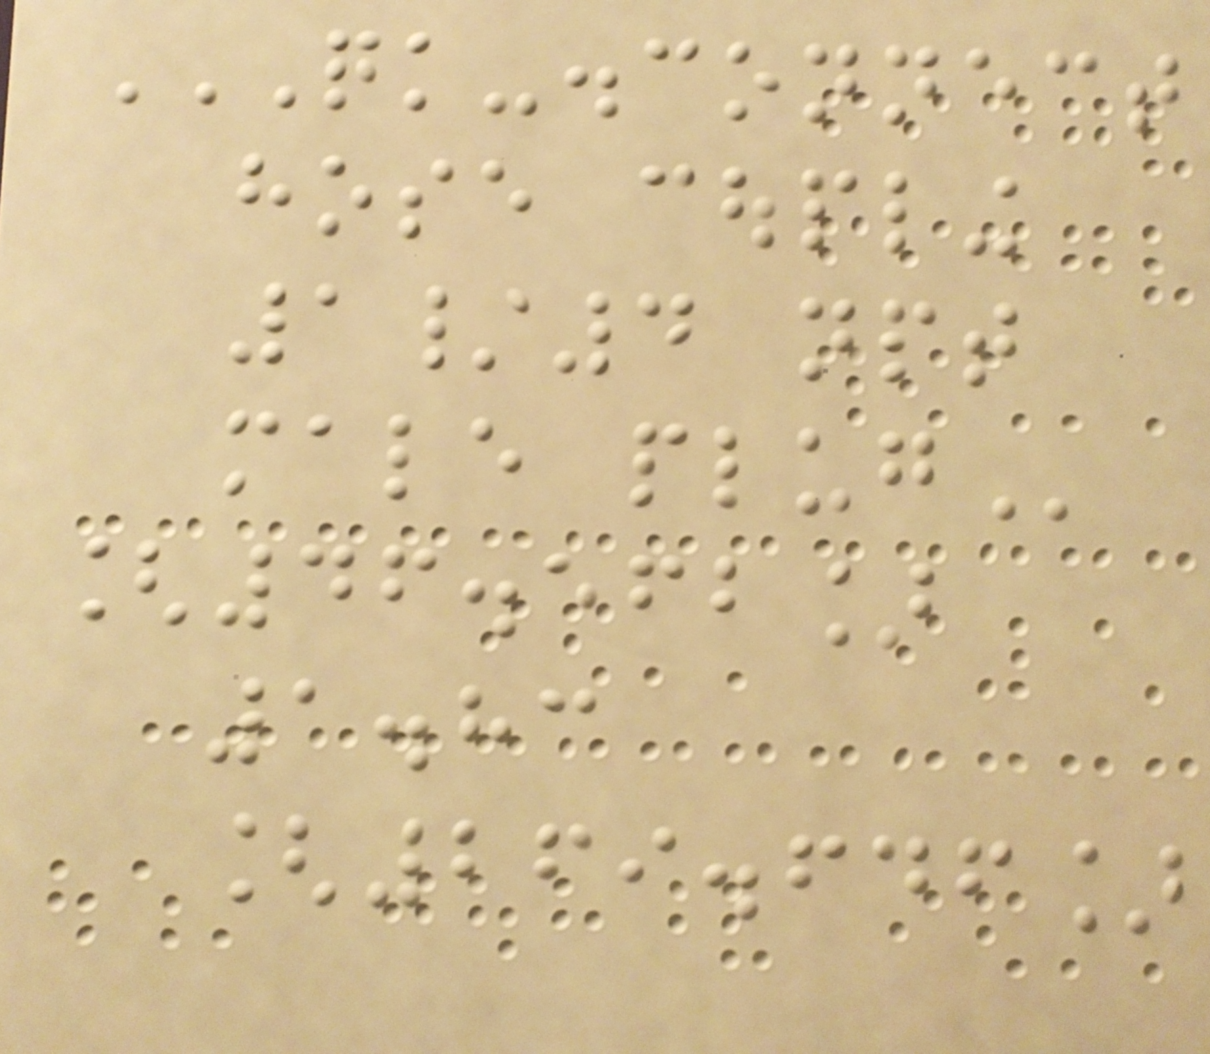QUICK-DISCONNECT
HOSE COUPLING
1/4 NPT
MALE PLUG
[46.562]
1.83
[269.646]
